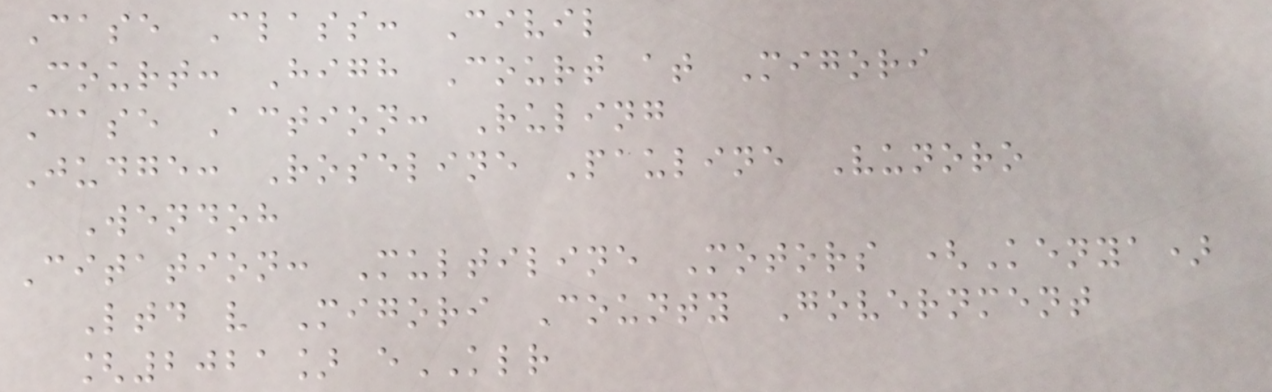Case Class: Civil
Court: High Court at Migori
Case Action: Ruling
Judge: Roseline Pauline Vunoro
Wendoh
Citation: Multiline Motors (Kenya)
Ltd v Migori County Government
[2021] eKLR
